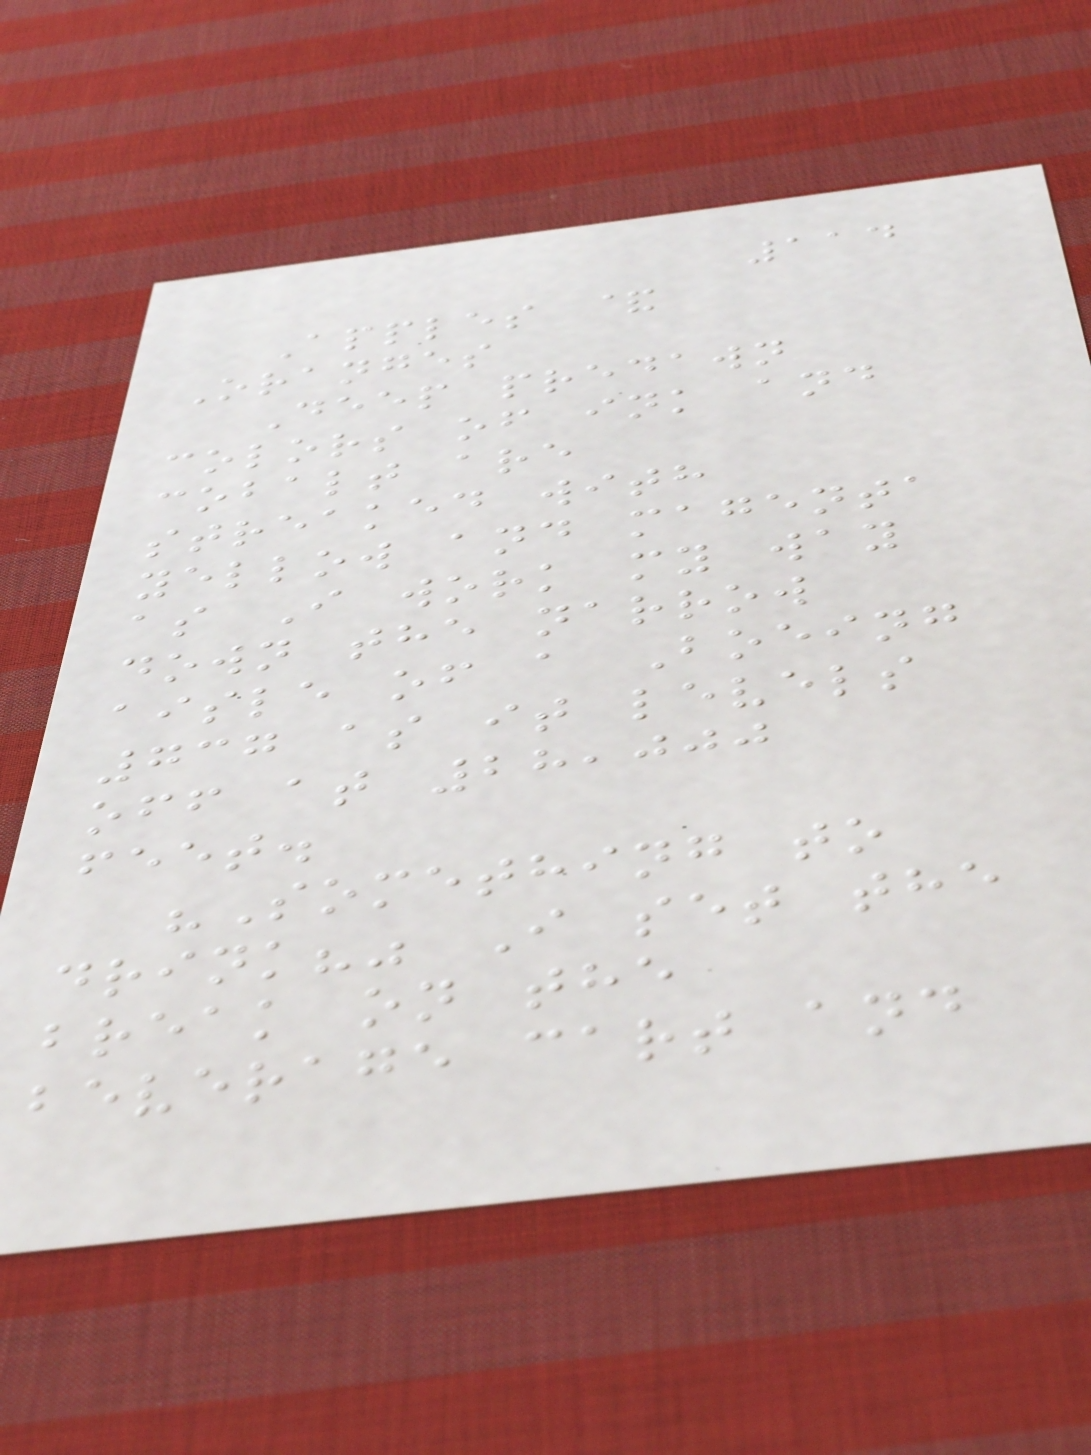114
Apples &
Oranges
Deep predawn
colors of ink and
cobalt are
streaked with
yellow and magenta
as I work my way
down the narrow
aisle of a Boeing
737 as it levels
off at 28,000
feet.
"Something to
drink?" I set the
break on the
beverage cart and
